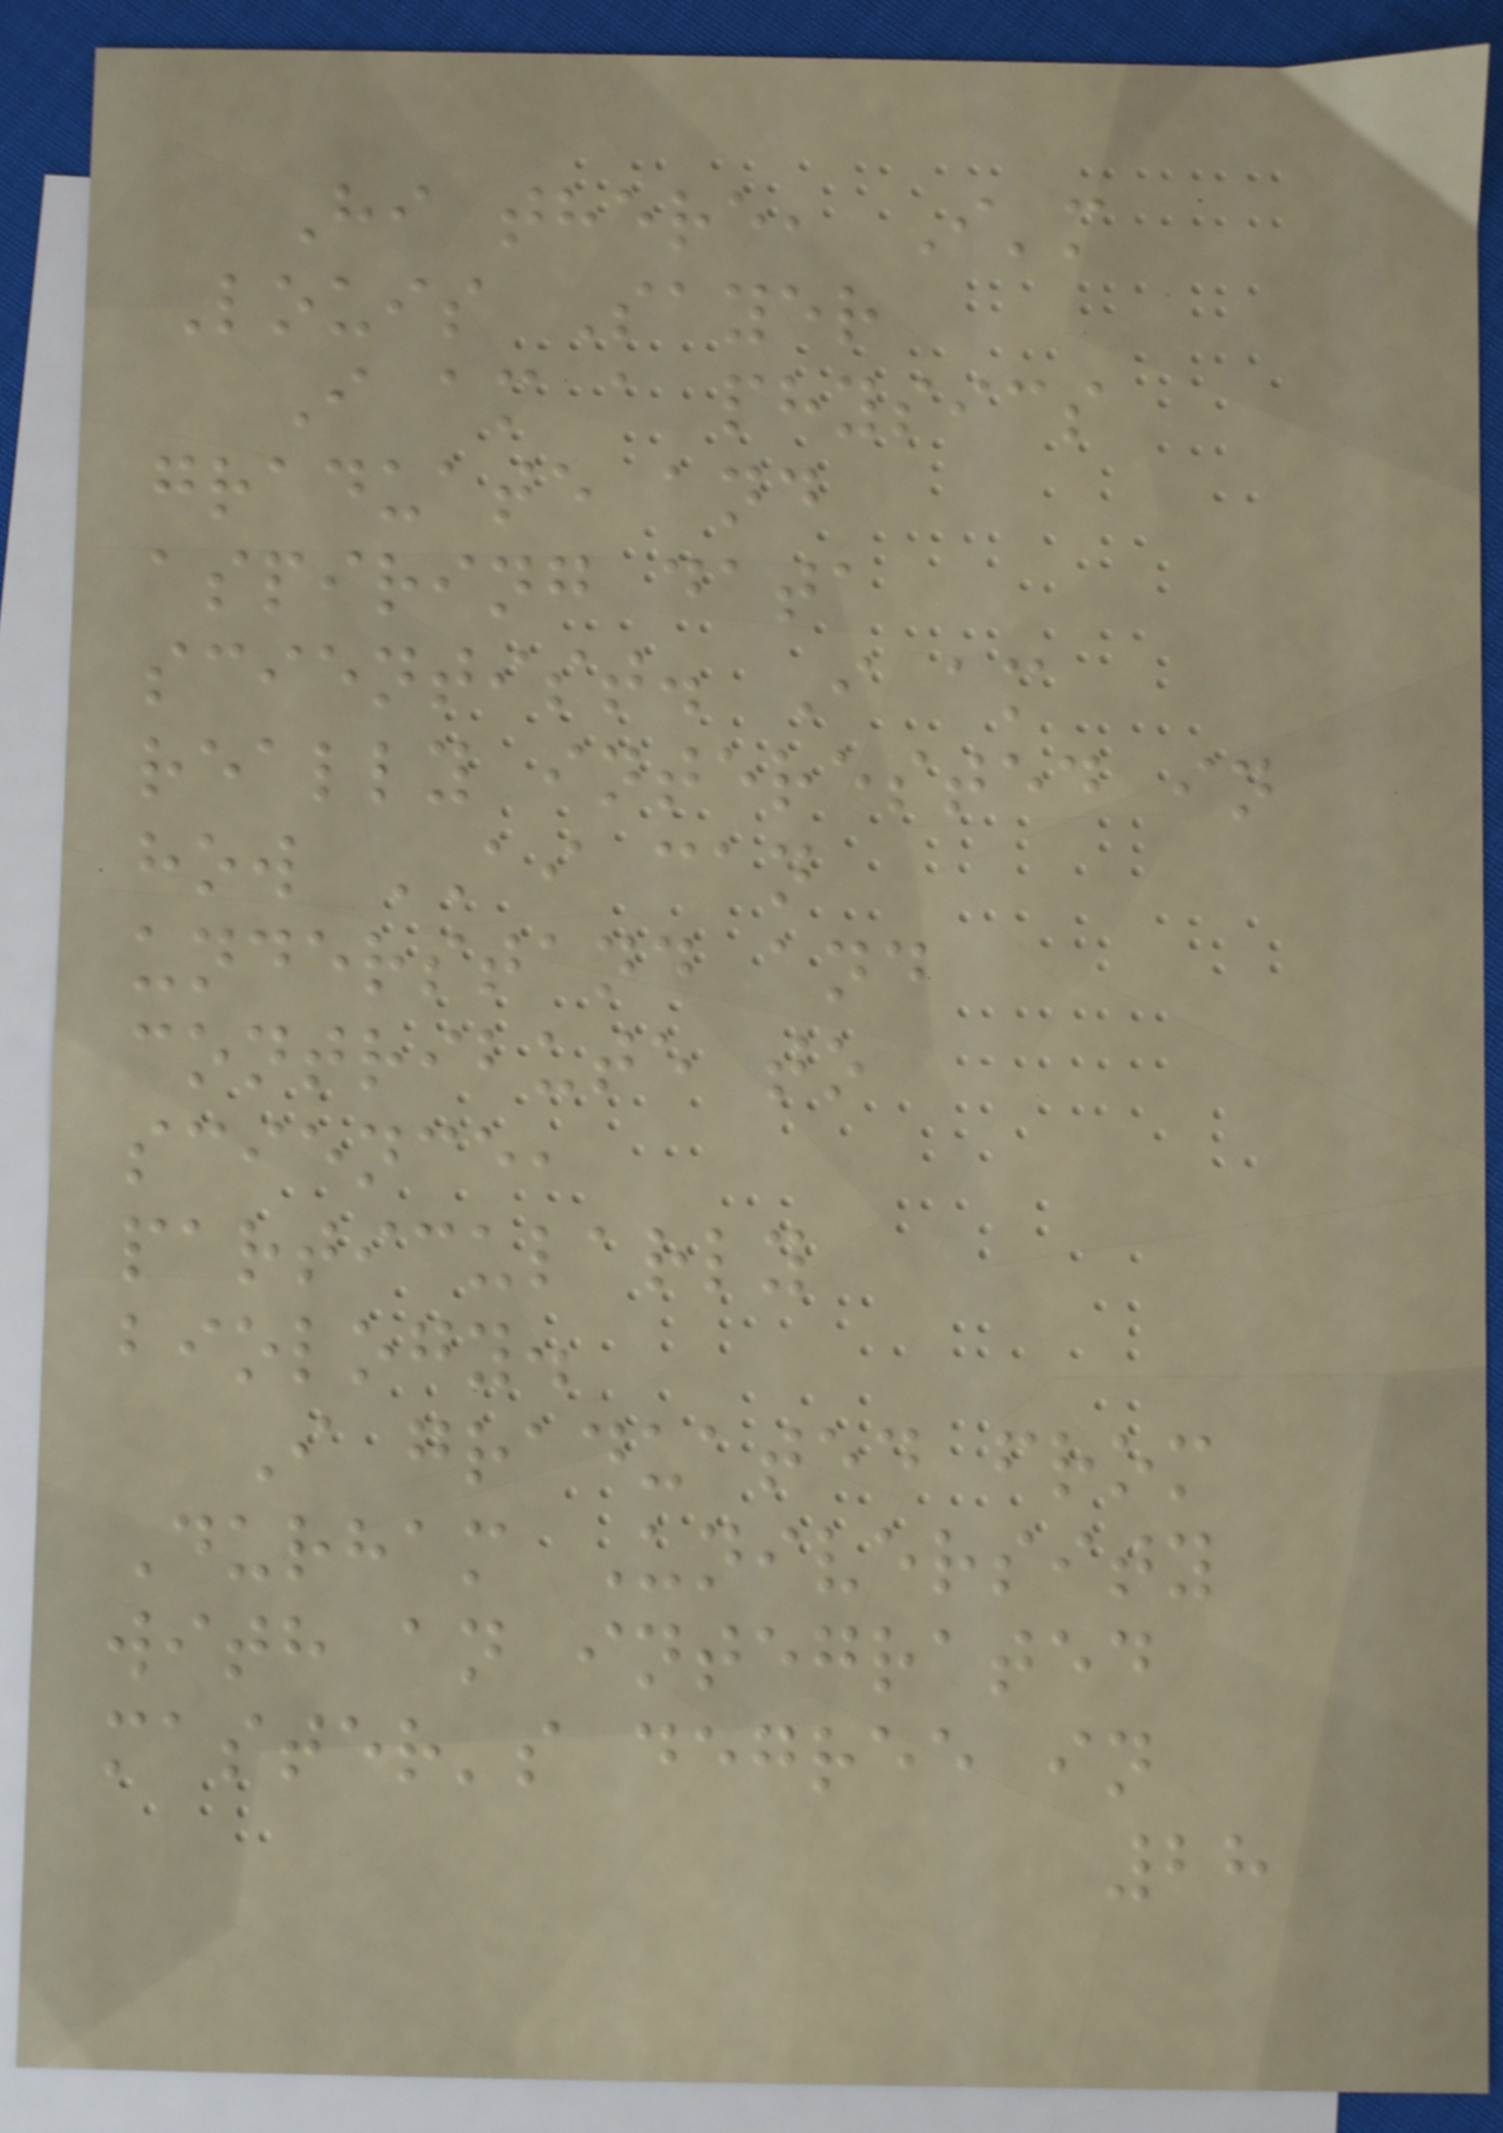Hi there, I'm
Louis Sayer
I am a physics
graduate and
aspiring data
scientist. I am
really interested in
how AI can
understand and
contribute to
science,
particularly
biology.
I graduated from
Durham University
with an integrated
master's degree in
28
